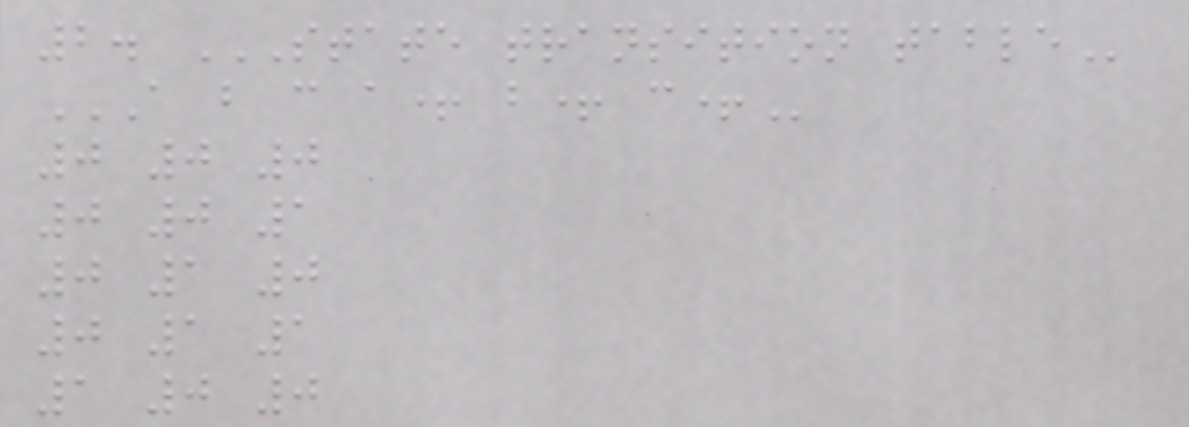2. STATE TRANSITION TABLE
A B C A+ B+ C+
0 0 0
0 0 1
0 1 0
0 1 1
1 0 0
